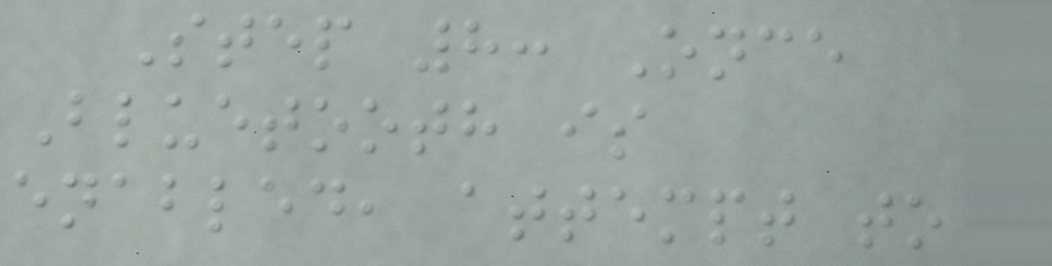Step 8: Once
Bluetooth is
enabled, attempt to
